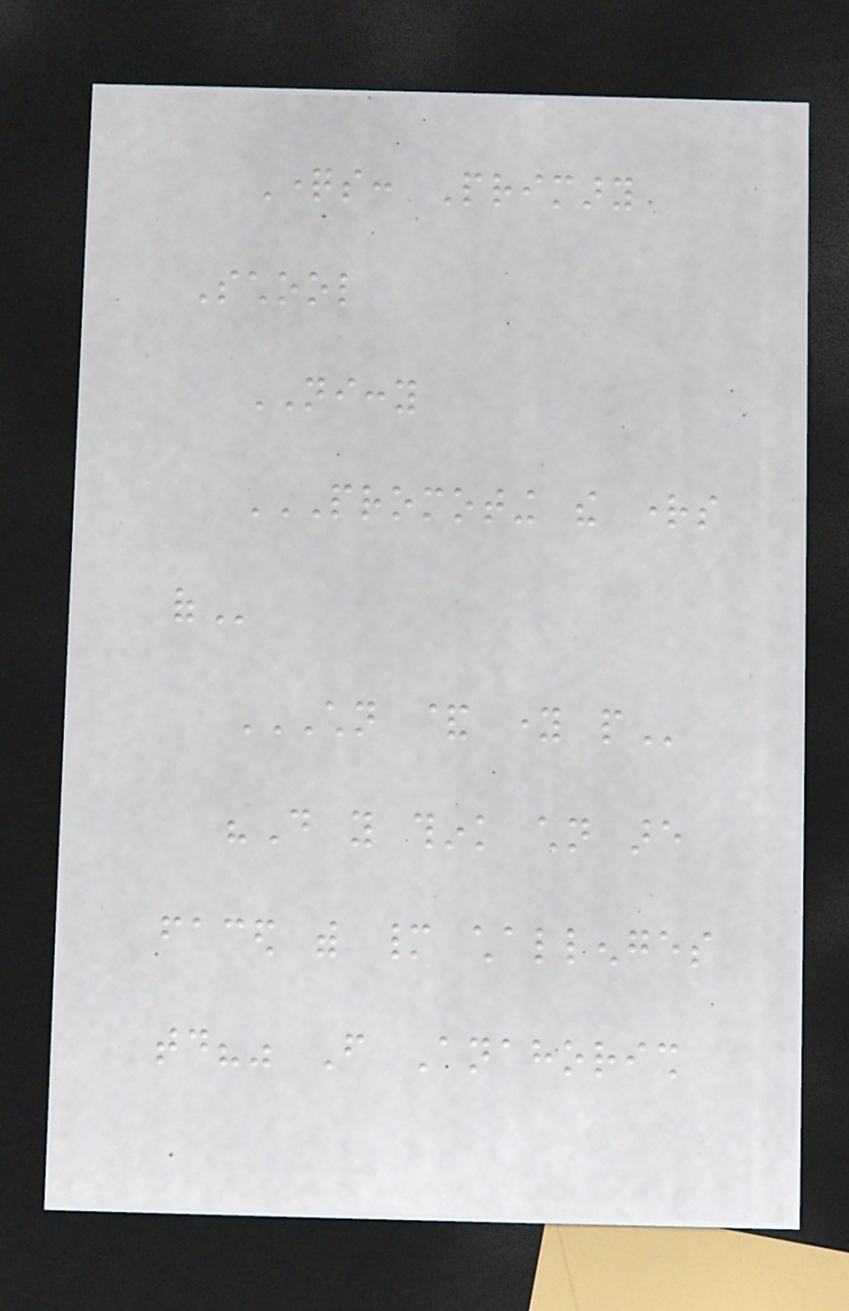Questions: Primary
School
NICCY
PROMOTING THE RIGHTS
OF
CHILDREN & YOUNG PEOPLE
"Do you think children are
faced with many challenges
today?" From Anahorish
